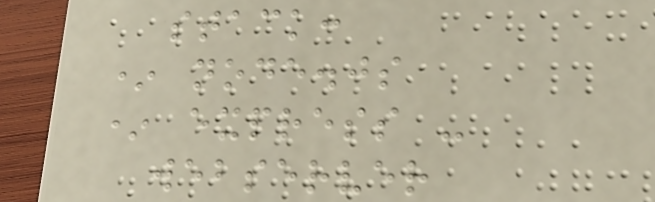stack:
* node.js
* express -
webserver
